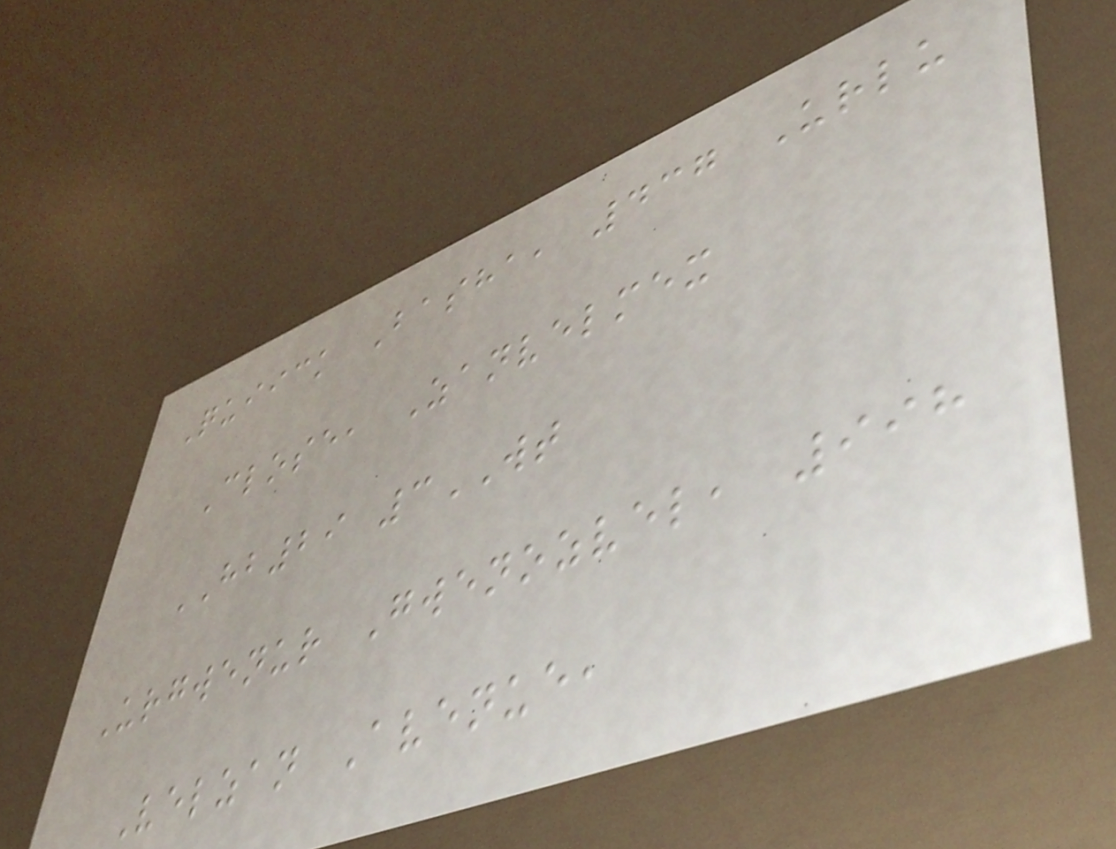Quiick Basha, 437 Urlu
Close, Zanvelmex
HB29 3WT
Urgwenur Gwenozvel, 998
Velzan Avenue,
